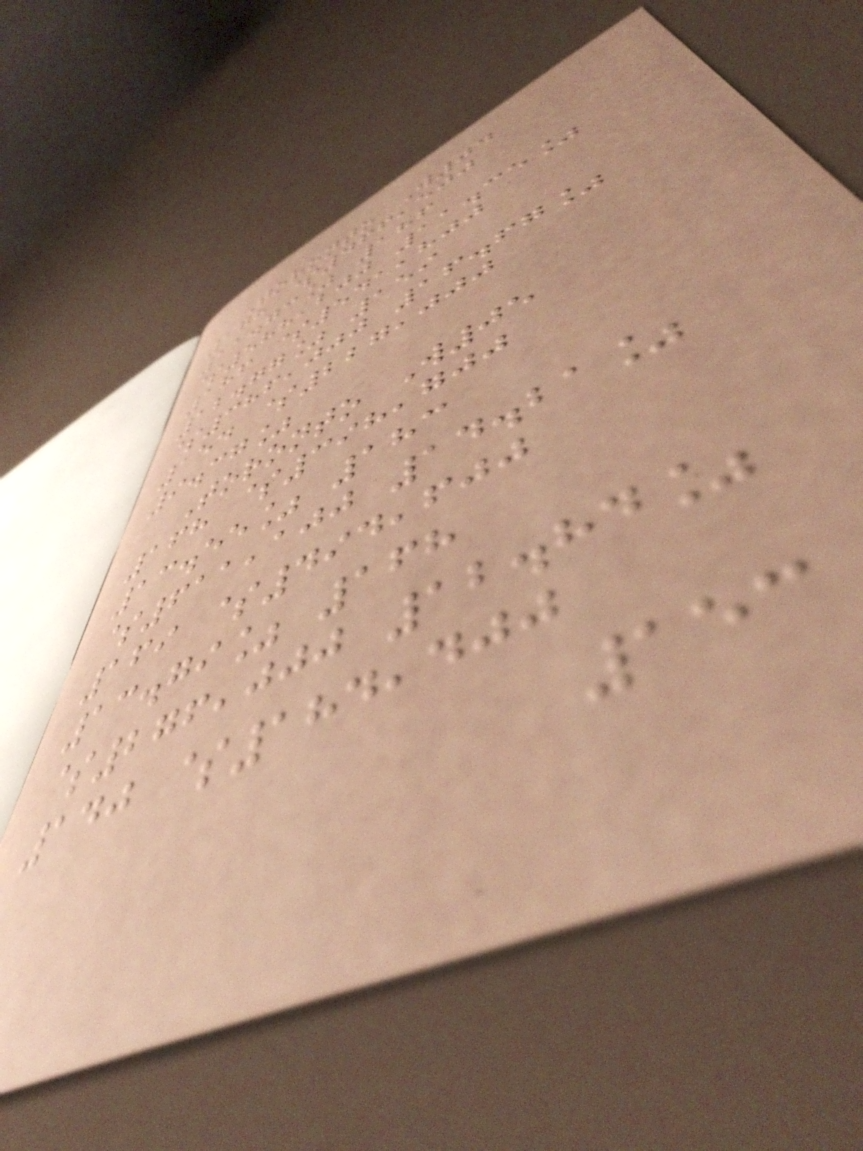Toronto W04
178 $466,500
11.73% 186
$588,200 11.35%
186 $541,800
12.77% 159
$386,000 16.67%
154 $227,000
9.37%
Toronto W05
168 $398,700
13.55% 183
$611,100 14.21%
169 $494,600
13.79% 168
$276,000 12.84%
140 $184,400
153
